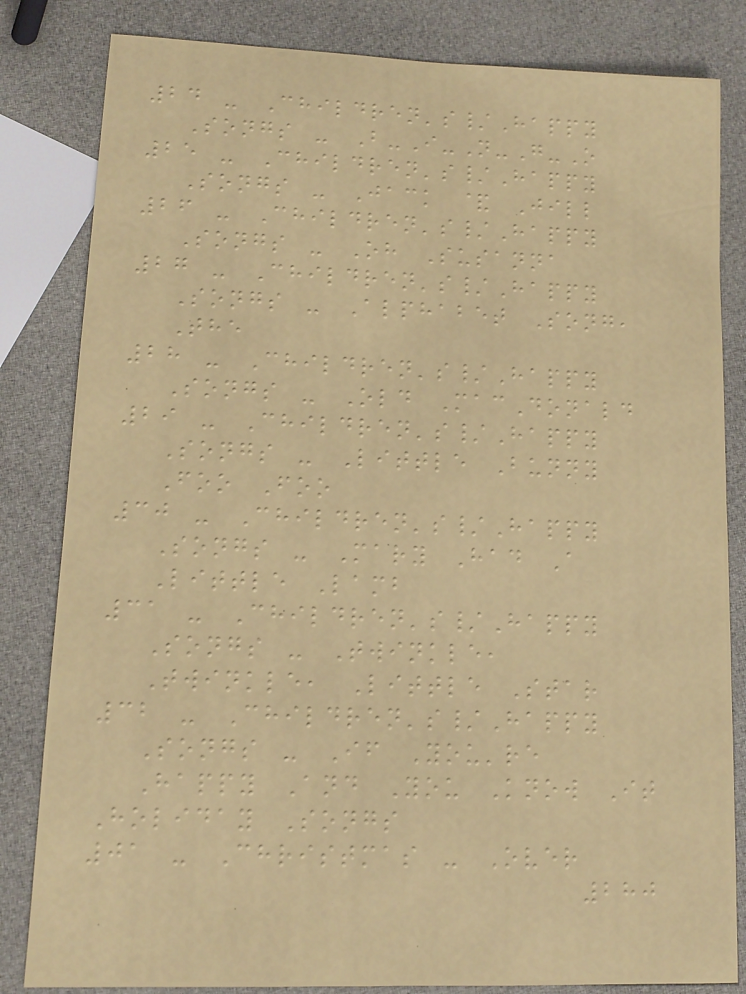24 - Children's/Happy
Songs - B-I-N-G-O
25 - Children's/Happy
Songs - Jack & Jill
26 - Children's/Happy
Songs - Oh Susanna
27 - Children's/Happy
Songs - Alphabet Song,
The
28 - Children's/Happy
Songs - Old MacDonald
29 - Children's/Happy
Songs - Little Bunny
Foo Foo
30 - Children's/Happy
Songs - Mary Had A
Little Lamb
31 - Children's/Happy
Songs - Twinkle,
Twinkle, Little Star
32 - Children's/Happy
Songs - If You're
Happy And You Know It
Holiday Songs
01 - Christmas - Over
280
